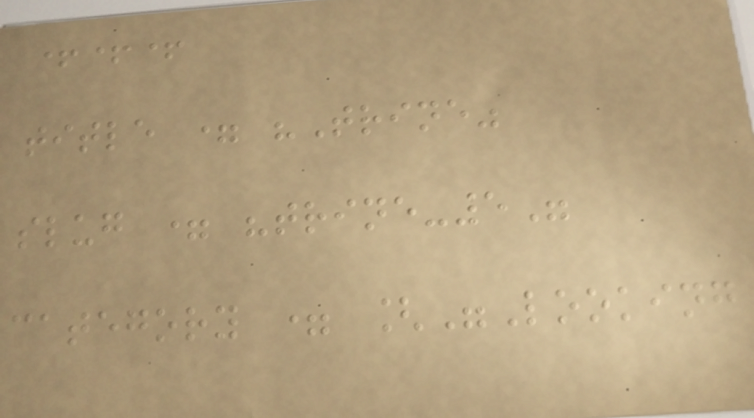+++
title = "Trine"
slug = "trine-5"
category = ["Looking
